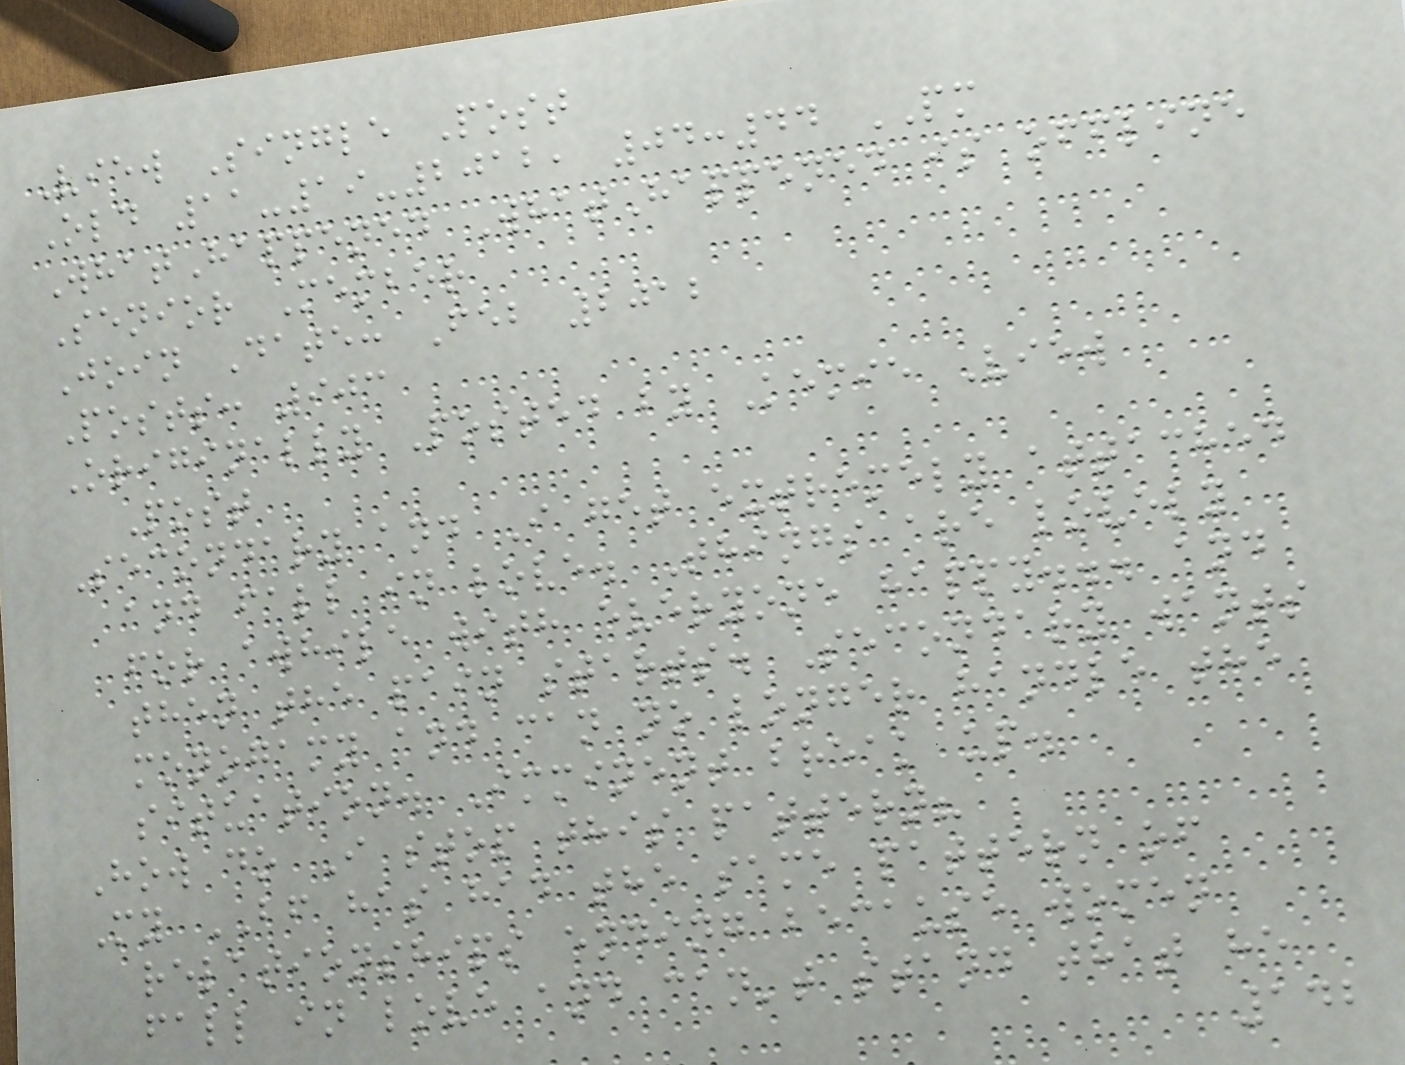View Single Post
Old 11-19-2012, 04:44 PM
WhatHappened WhatHappened is offline
Senior Member
Join Date: Feb 2012
Posts: 903
Originally Posted by Kemie View
Post
Secondary and I get extremely attached
and fall in love. Things are lovely
for awhile with everyone happy... and
then the pain starts. Secondary wants
monogamy and can no longer handle the
situation. Imminent break up.
How do I stop this pattern?
My BF has had the same pattern of
relationships ending because women
fall in love and can't stand that he
142
